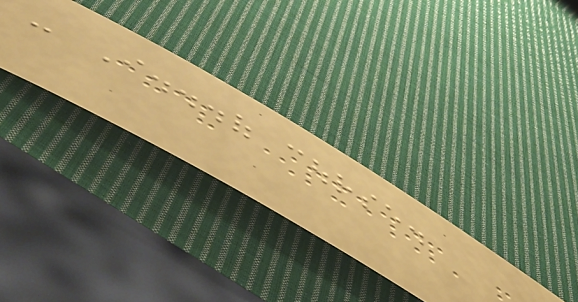- I...of course.
